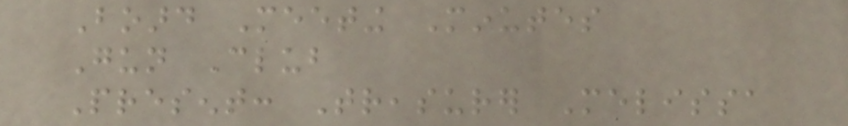Board Meeting Minutes
Gun Club
Present: Treasurer Melissa
